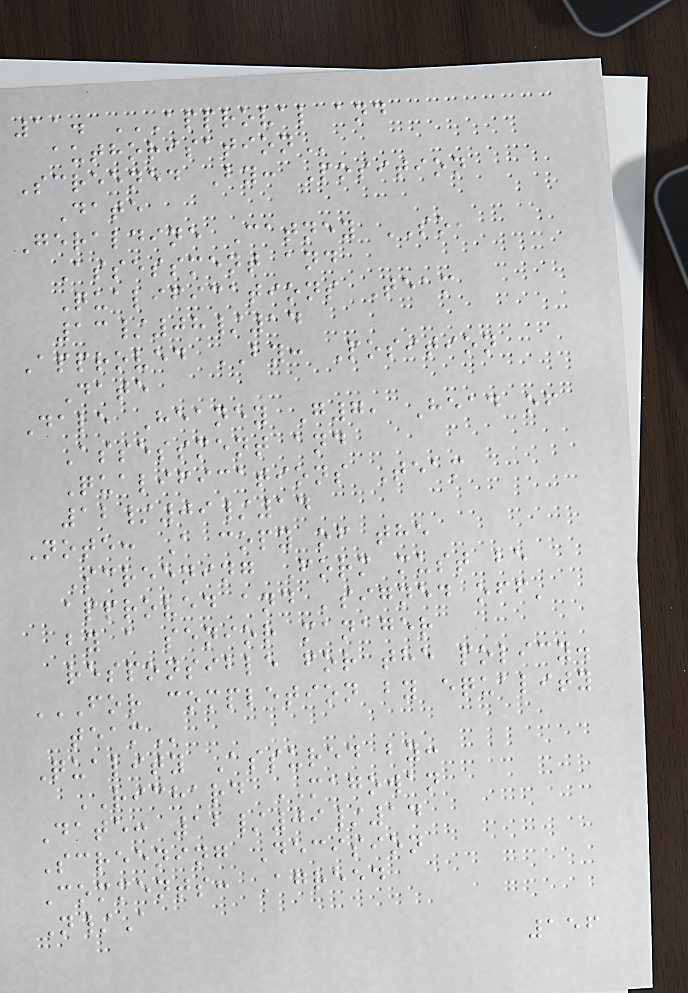11. APPROVAL AND
AUTHORISATION
Screened By: Position
Date
Geraldine Catney SO,
Assessment and
Qualifications Team
13/08/14
Approved BY: Position
Date
Dale Heaney G7, Head of
Assessment and
Qualifications Team
12/09/14
Note: A copy of the
Screening Form must be
approved and 'signed off'
by a senior manager
responsible for the policy.
FOR COMPLETION BY EQUALITY
TEAM
Quality Assured by:
RICHARD MAGOWAN
Date: 12/09/14
Screening Decision
Comments: Agreed
N/A
156
